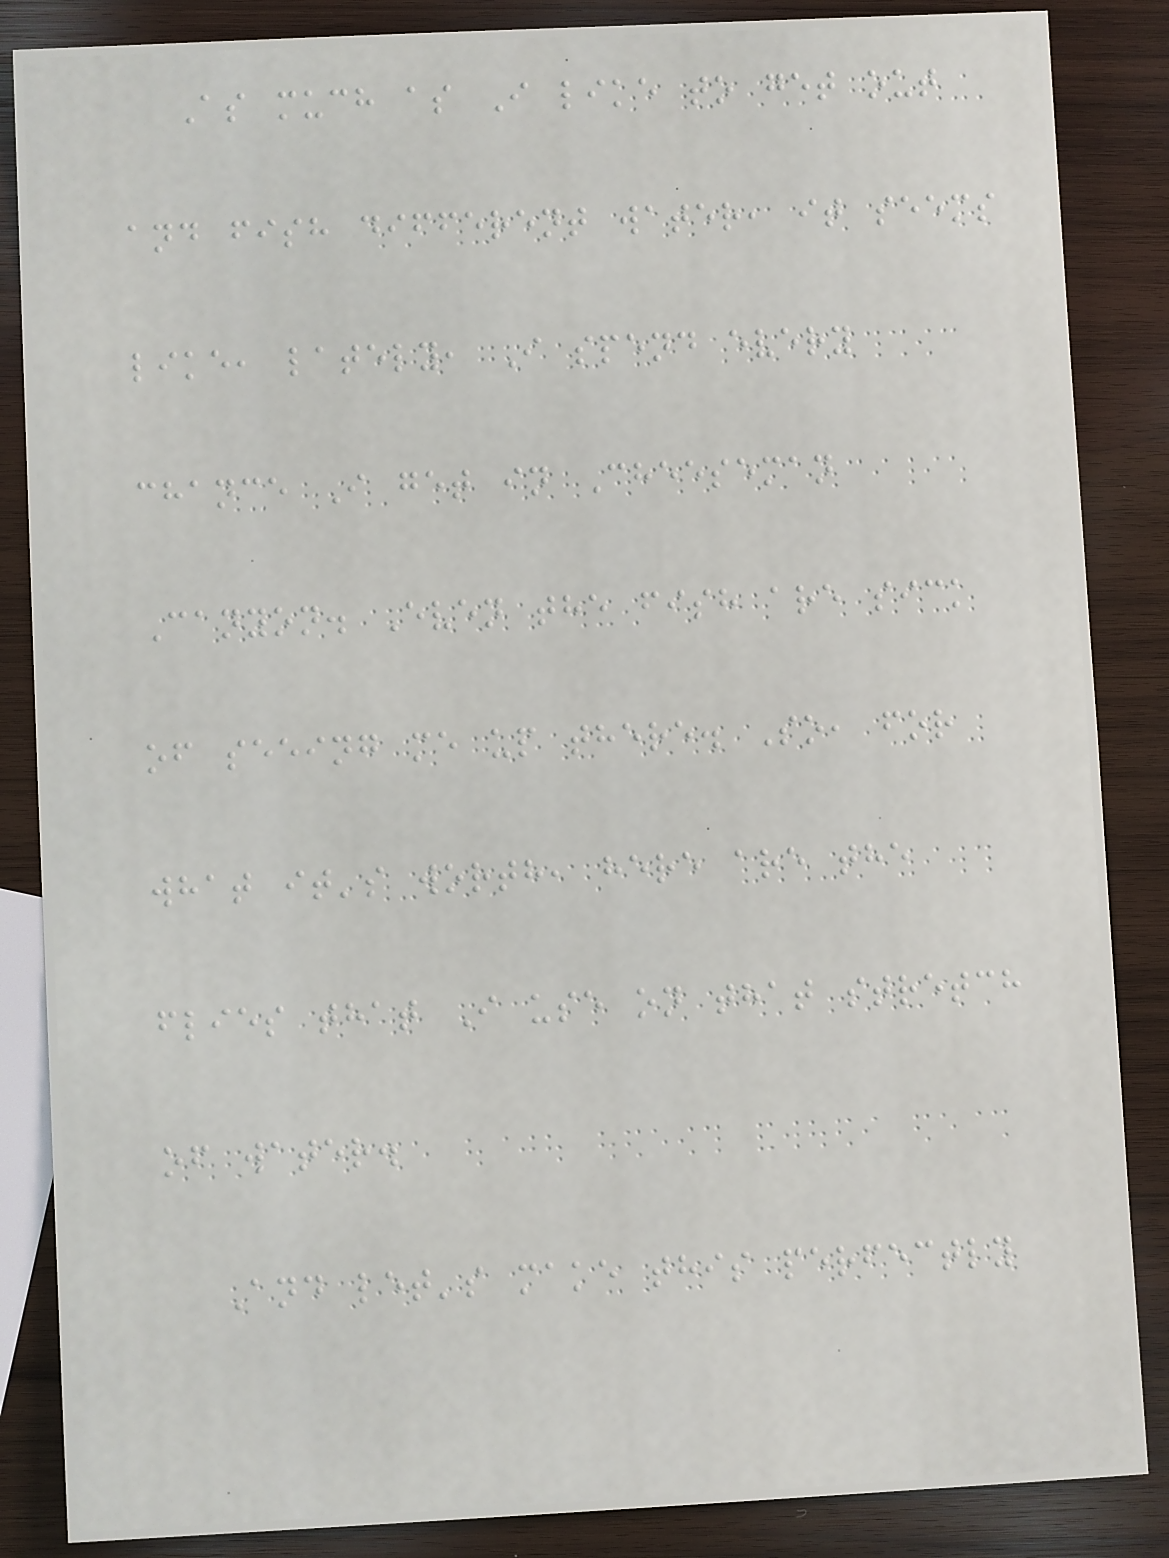As much as I like to get out
and fish different water, it seems
like, lately, I spend every
chance I get in Cheeseman
Canyon. Even the fish are sick
of seeing me up there. So, for
what it's worth, here are the
flies that I use on that stretch
of water.
And let's make this perfectly
